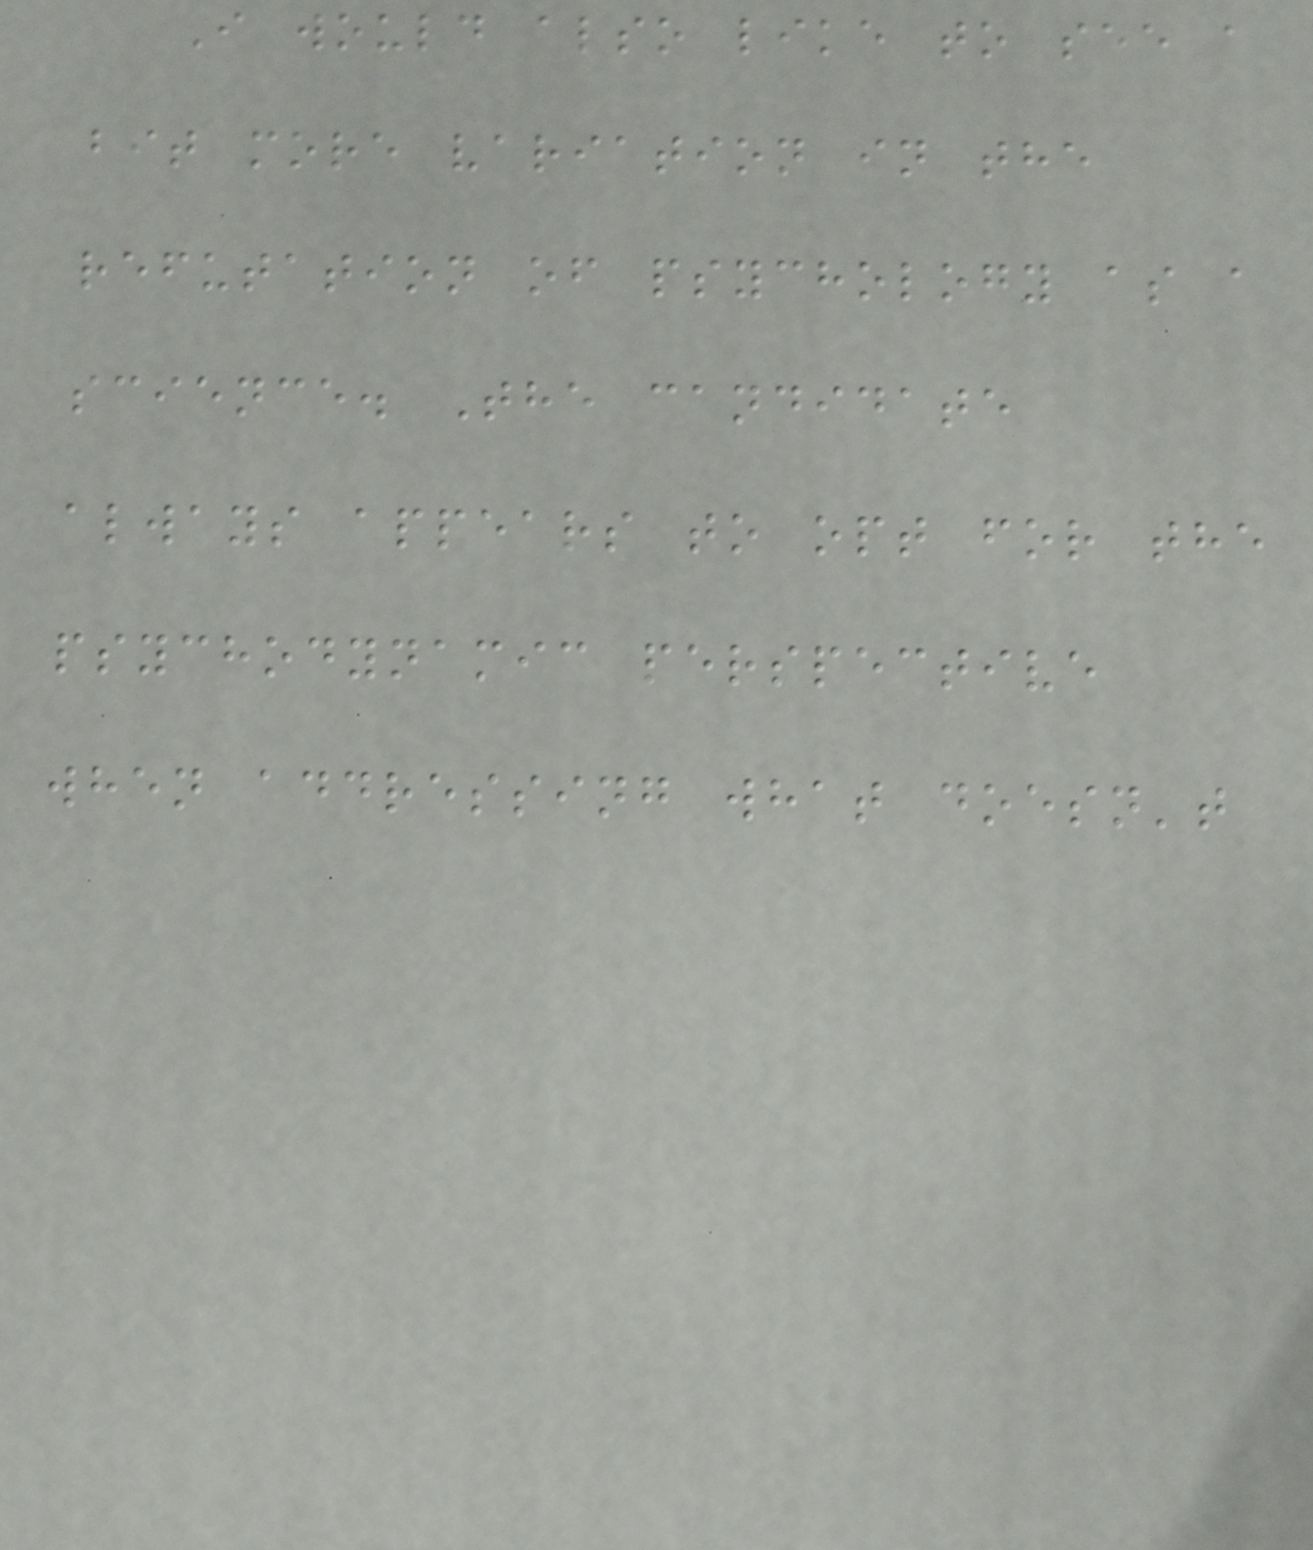I would also like to see a
bit more variation in the
refutation of psychology as a
science. The candidate
always appears to opt for the
psychodynamic perspective
when addressing what doesn't
